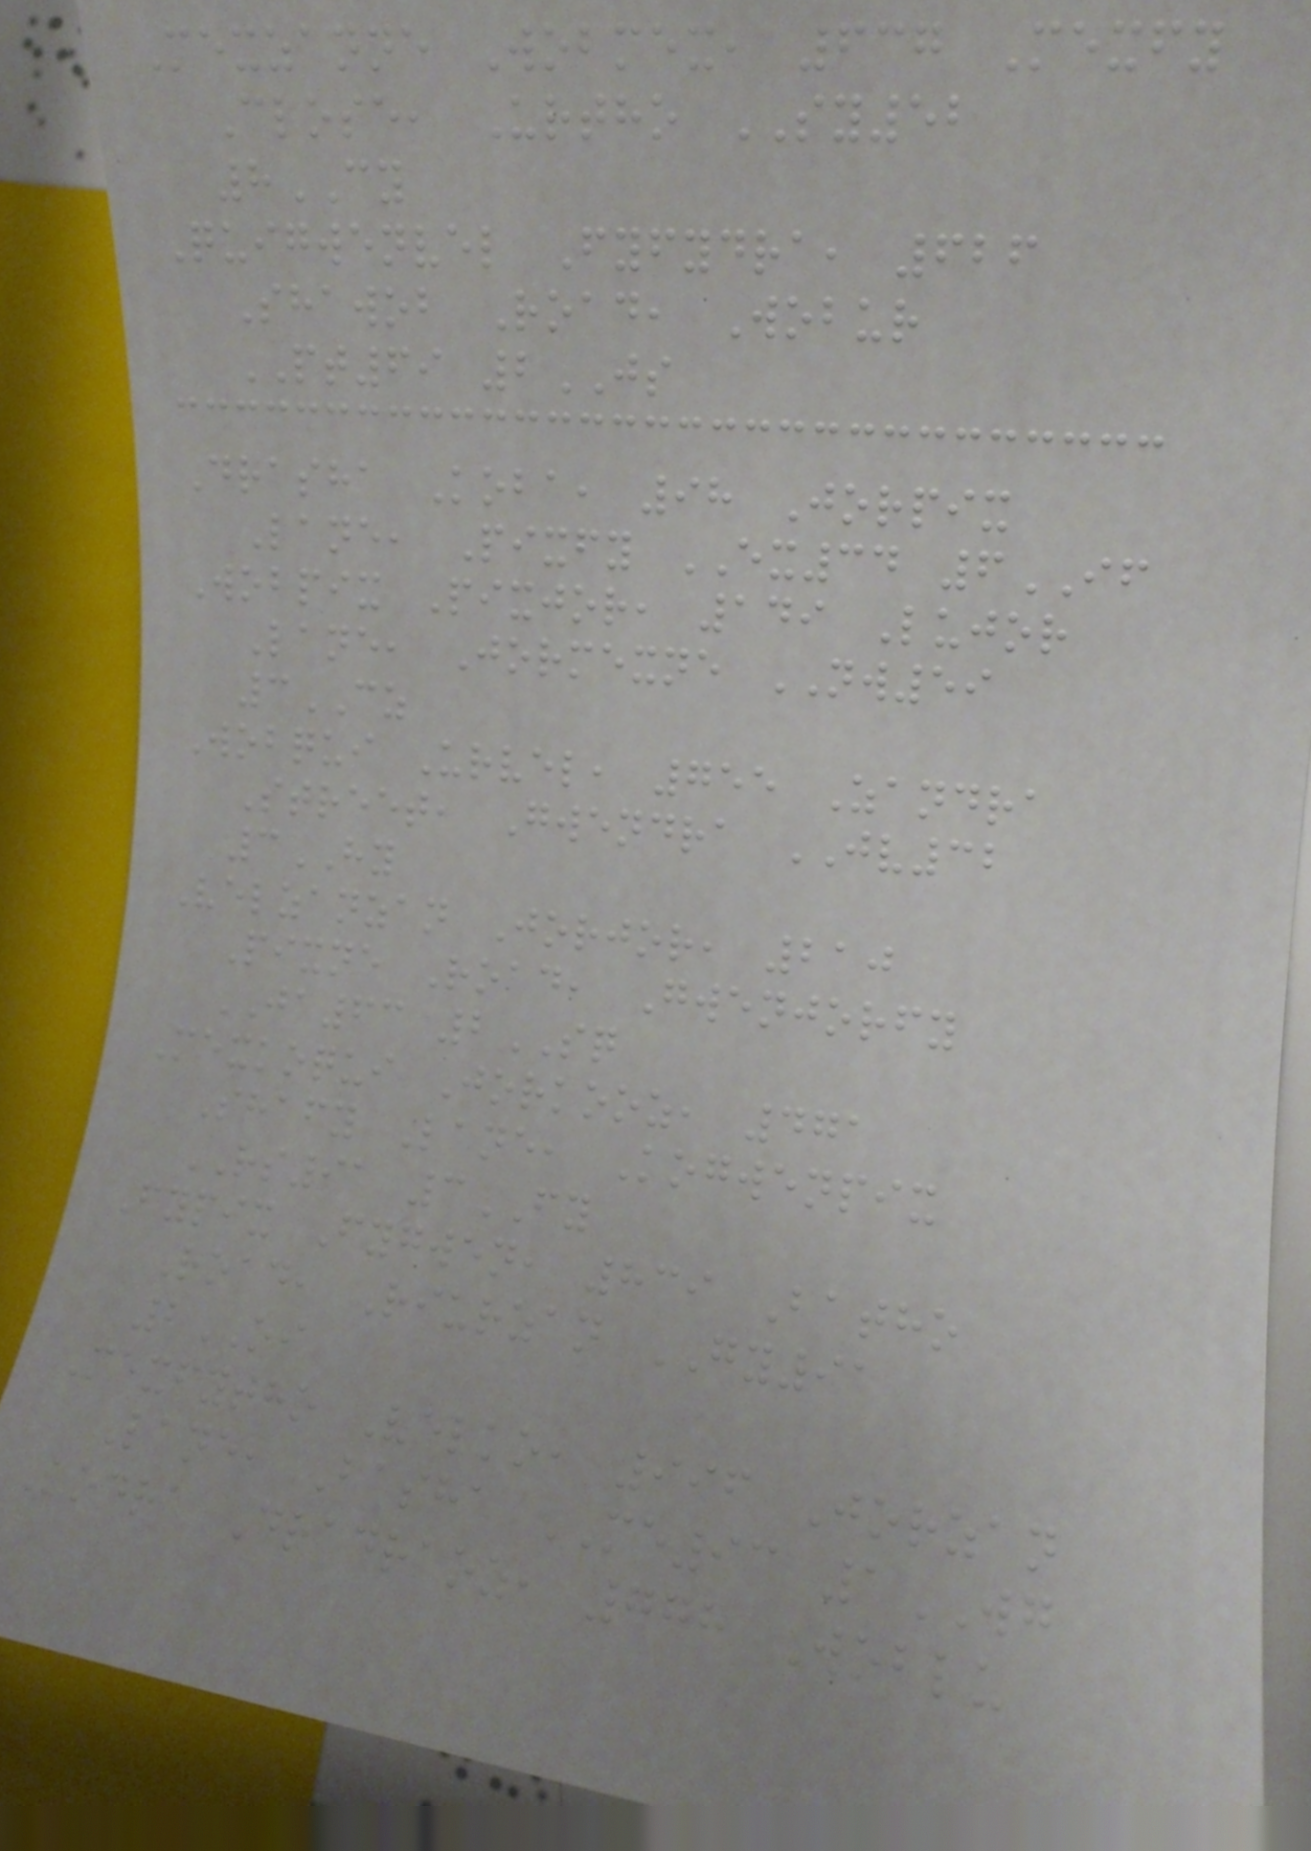Mexzanne Wobmex, 637 Mexfy
Close, Urtho SY52
8CY
Quigwenvel Fyfydra, 626
Shawob Road, Wobur
PT69 2JS
Drasha Koba, 98 Jorpix
Lane, Pixfy EX34 6IF
Wobpix Pixjor, 149 Lujor
Lane, Jormexne NW59
3CZ
Wobqui Urvel, 755 Zandra
Street, Gwendra JV32
3HY
Velzanzan Jorjor, 210
Pixne Road, Gwenjorfy
JA63 2SQ
Mexkoqui Jorkooz, 471
Shafy Lane, Kogwenpix
RS91 3FY
Fypix Fygwen, 839 Batho
Road, Riurzan GY91
2OI
Mexfytho Velko, 996 Jorzan
Lane, Basha ME93 1WG
Kodra Dradraoz, 778 Woblu
